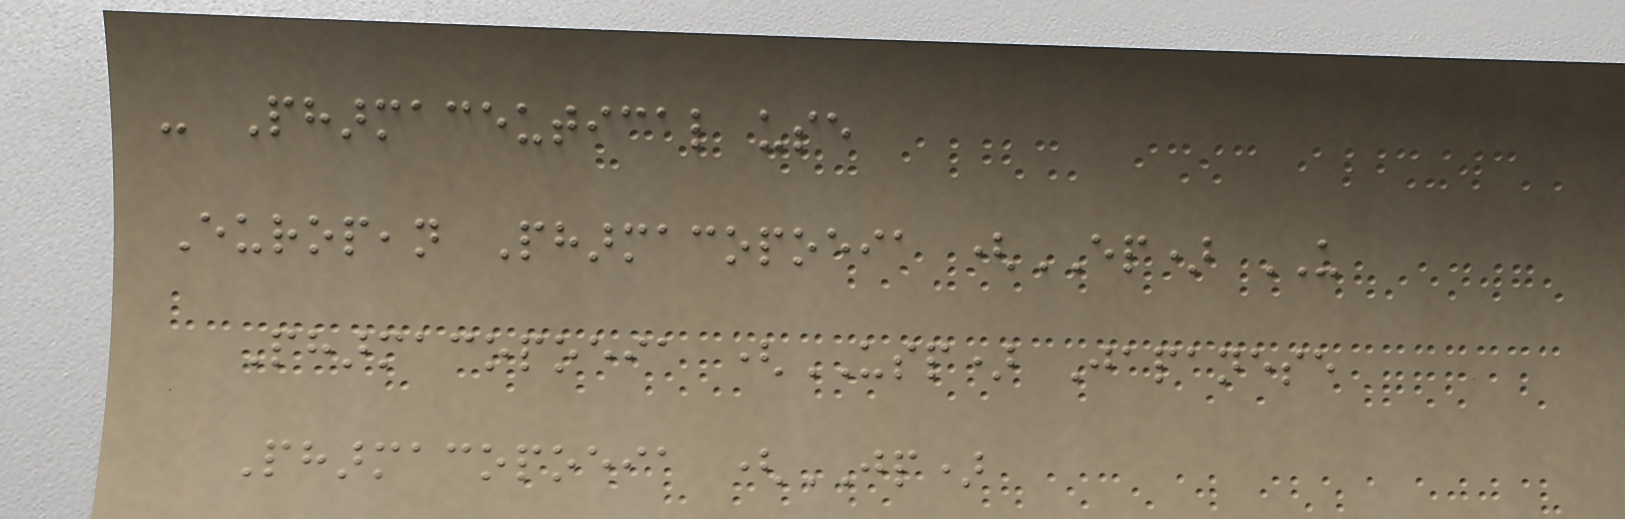- Pharmaceutical use
European Pharmacopoeia (EP) US
Pharmacopoeia (USP) Japanese
Pharmacopoeia (JP)
